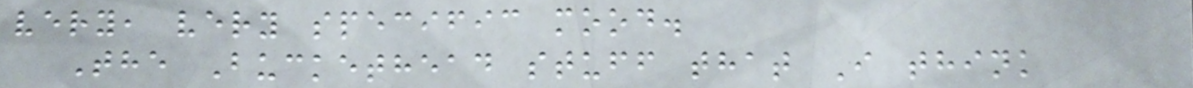very, very specific mood.
The Buckethead stuff that I think
